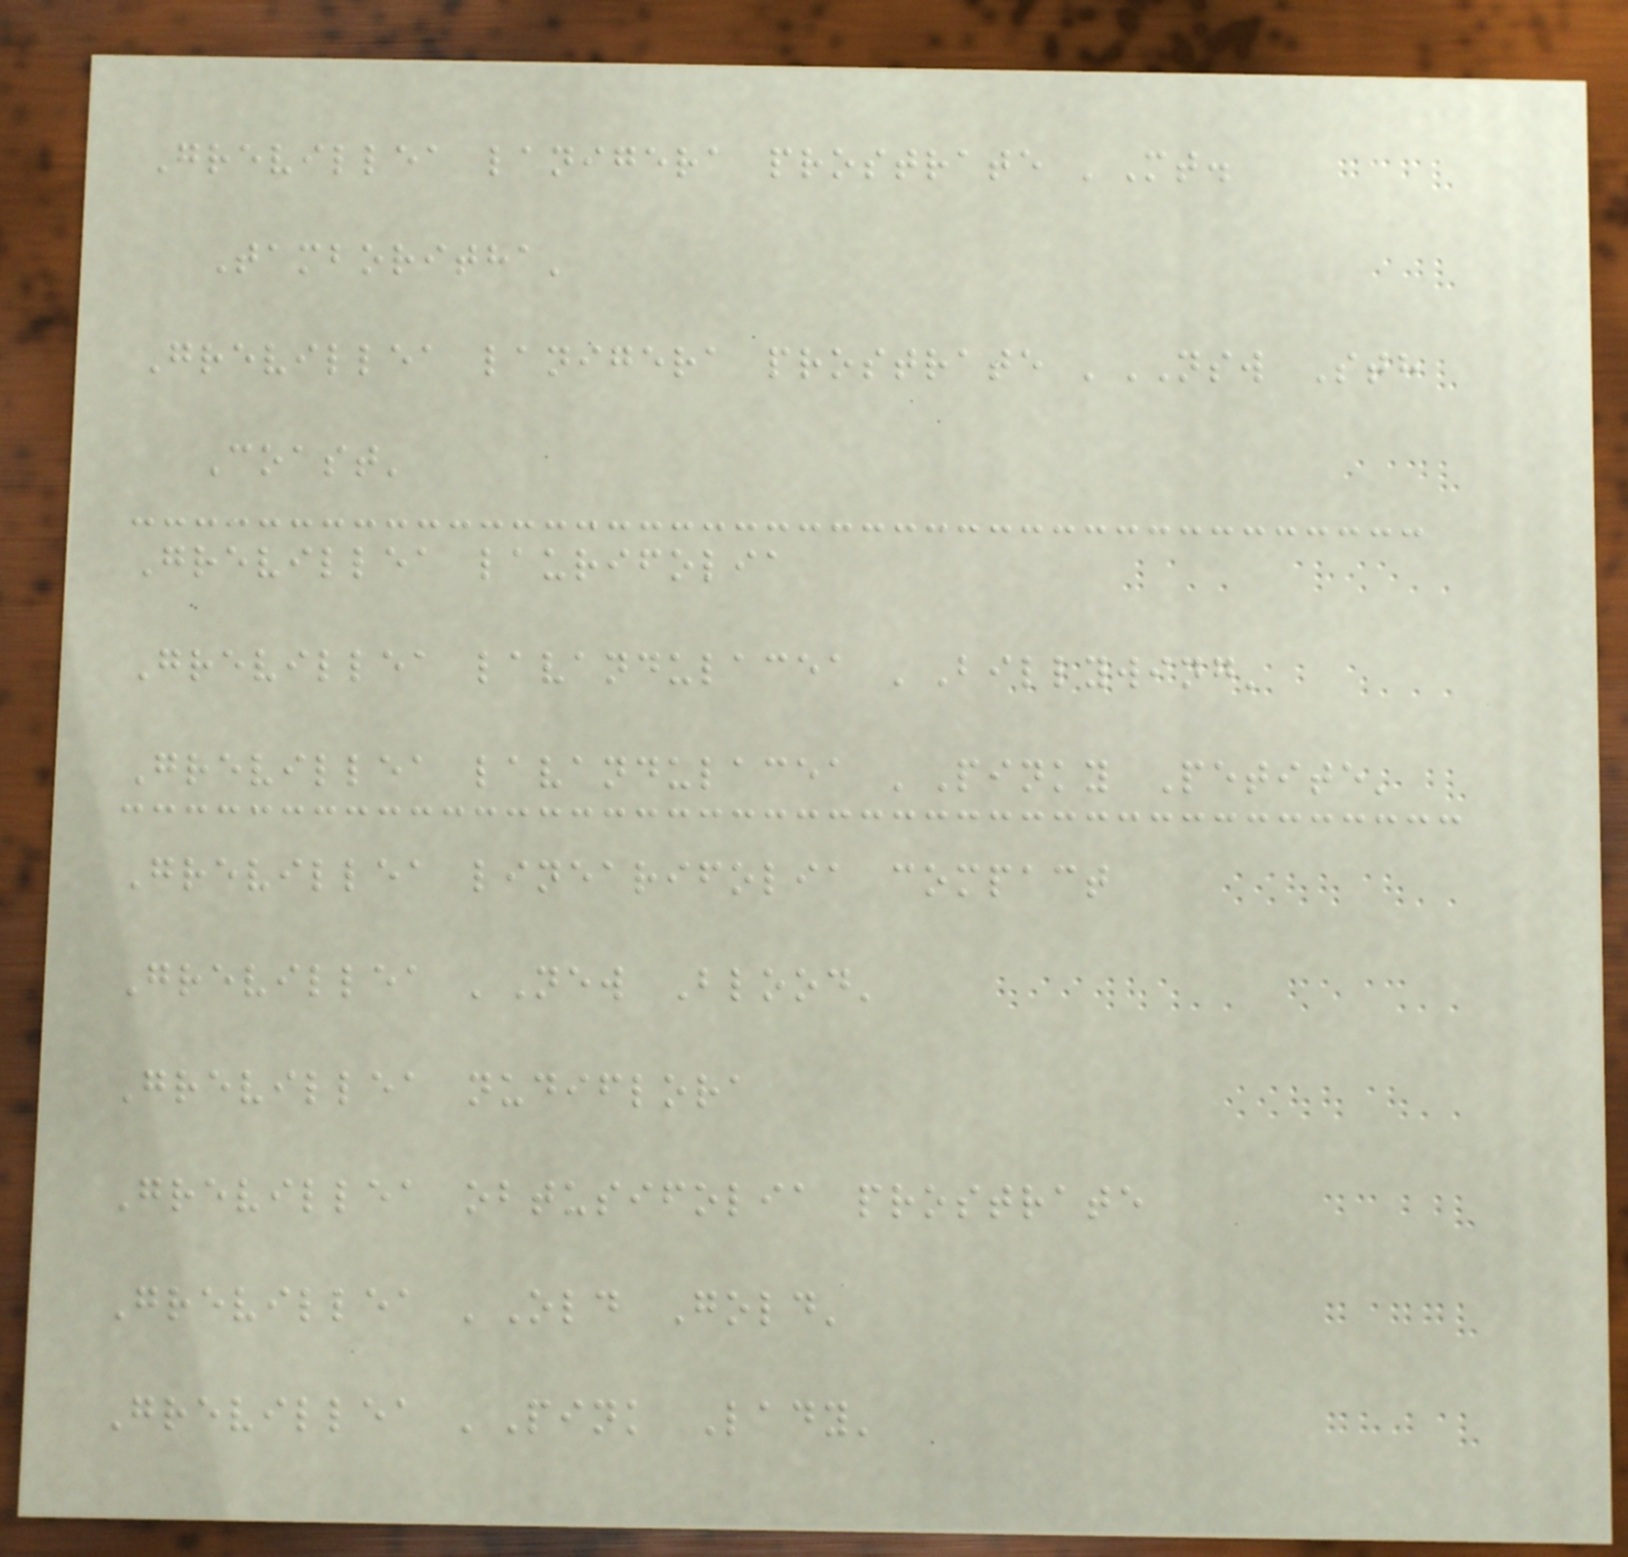Grevillea lanigera prostrate 'Mt.
Tamboritha'
Grevillea lanigera prostrate 'NSW Sth
Coast'
Grevillea laurifolia
Grevillea lavandulacea 'Billywing'
Grevillea lavandulacea 'Pinky Petite'
Grevillea linearifolia compact
Grevillea 'New Blood'
Grevillea nudiflora
Grevillea obtusifolia prostrate
Grevillea 'Old Gold'
Grevillea 'Pink Lady'
